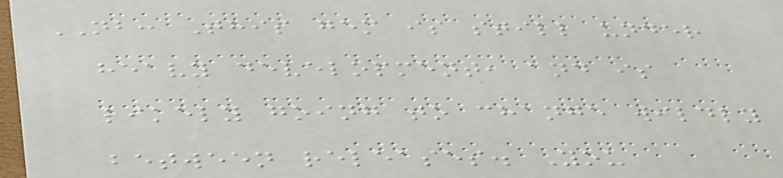NB: This gem is still under
heavy development, and is
likely going to change wildly
between releases. You
